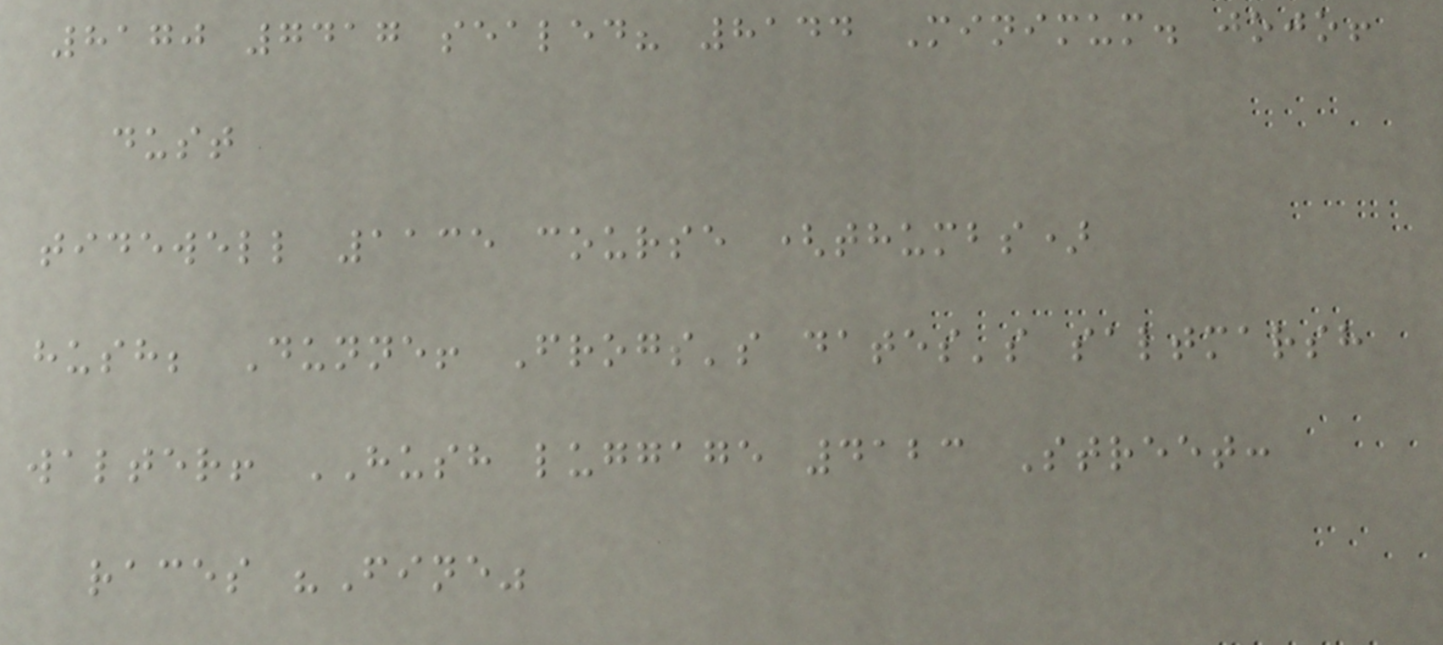8170 7417 sealed? 8144 Minimum. jojo!
dust
tidewell 1135 course (thumbs)
hush; Dunne! Frogs's dates's saltmarsh
walter! HUSH luggage 4123 Street:
races "Fine"
